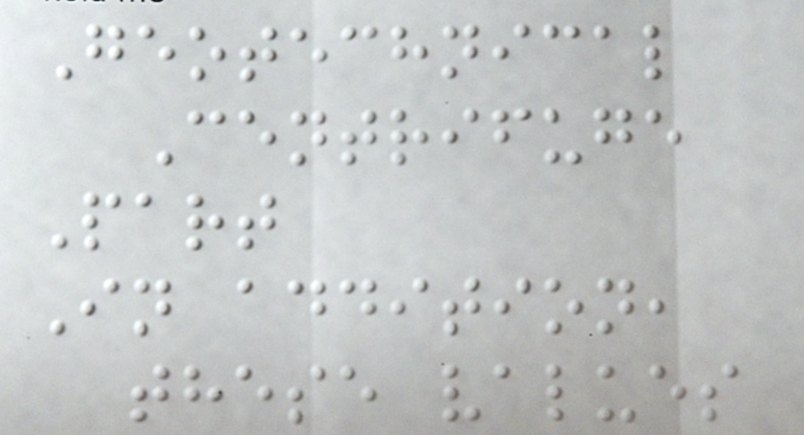Geotechnical
Centrifuge
Part
In addition,
these values
